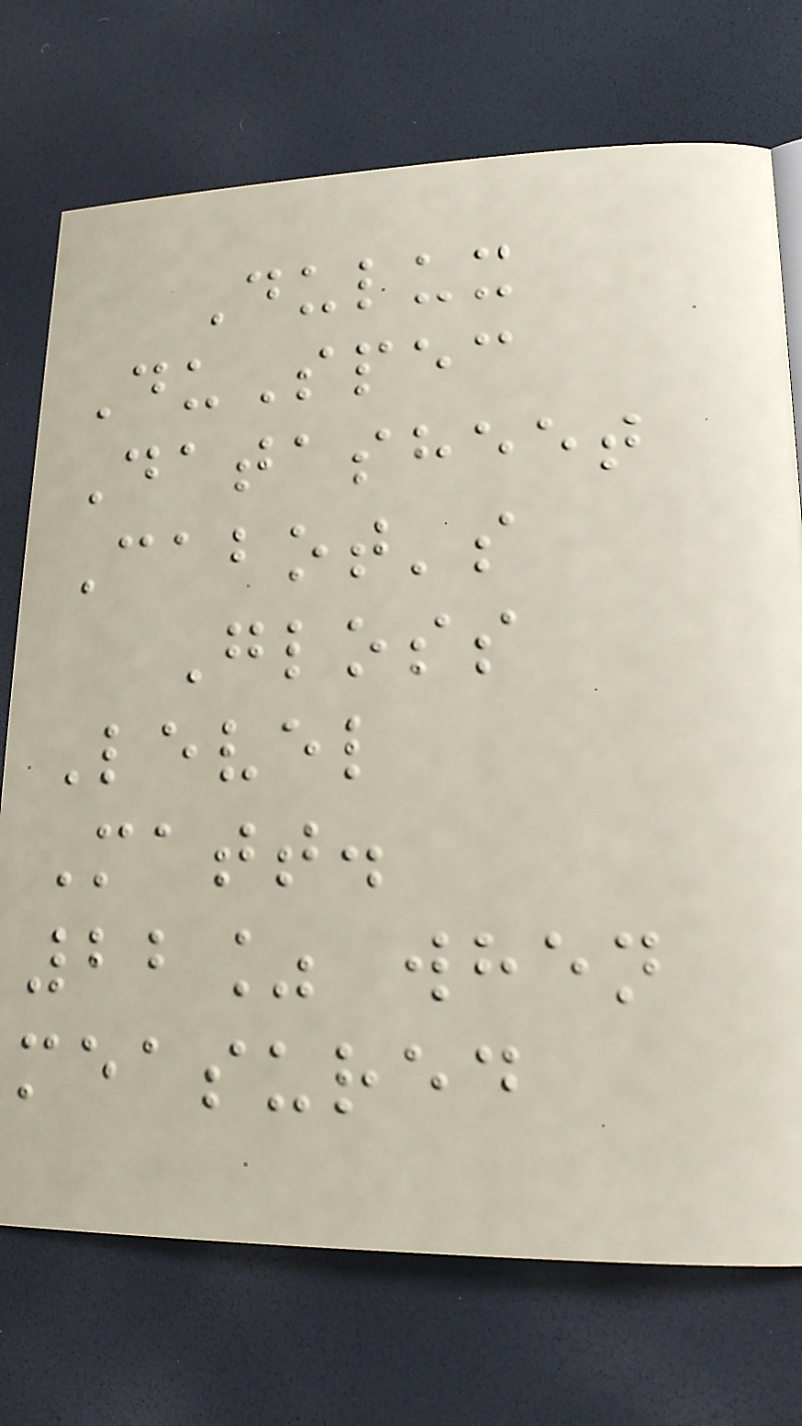Dulux
DuSpec
Datasheet
Cabot's
Gloss
Level
Matt.
22% when
measured
